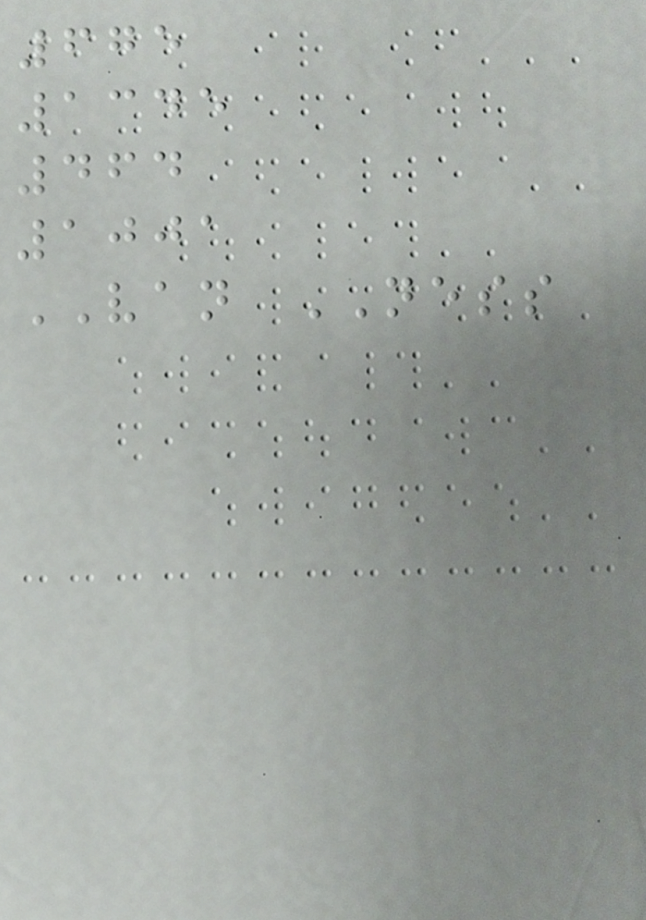675
1345
464
1001
VAN NESS
